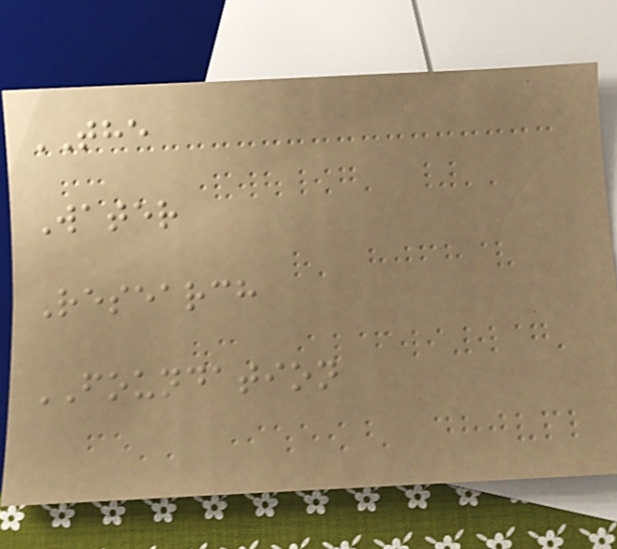THE
Water
Research
FOUNDATION
